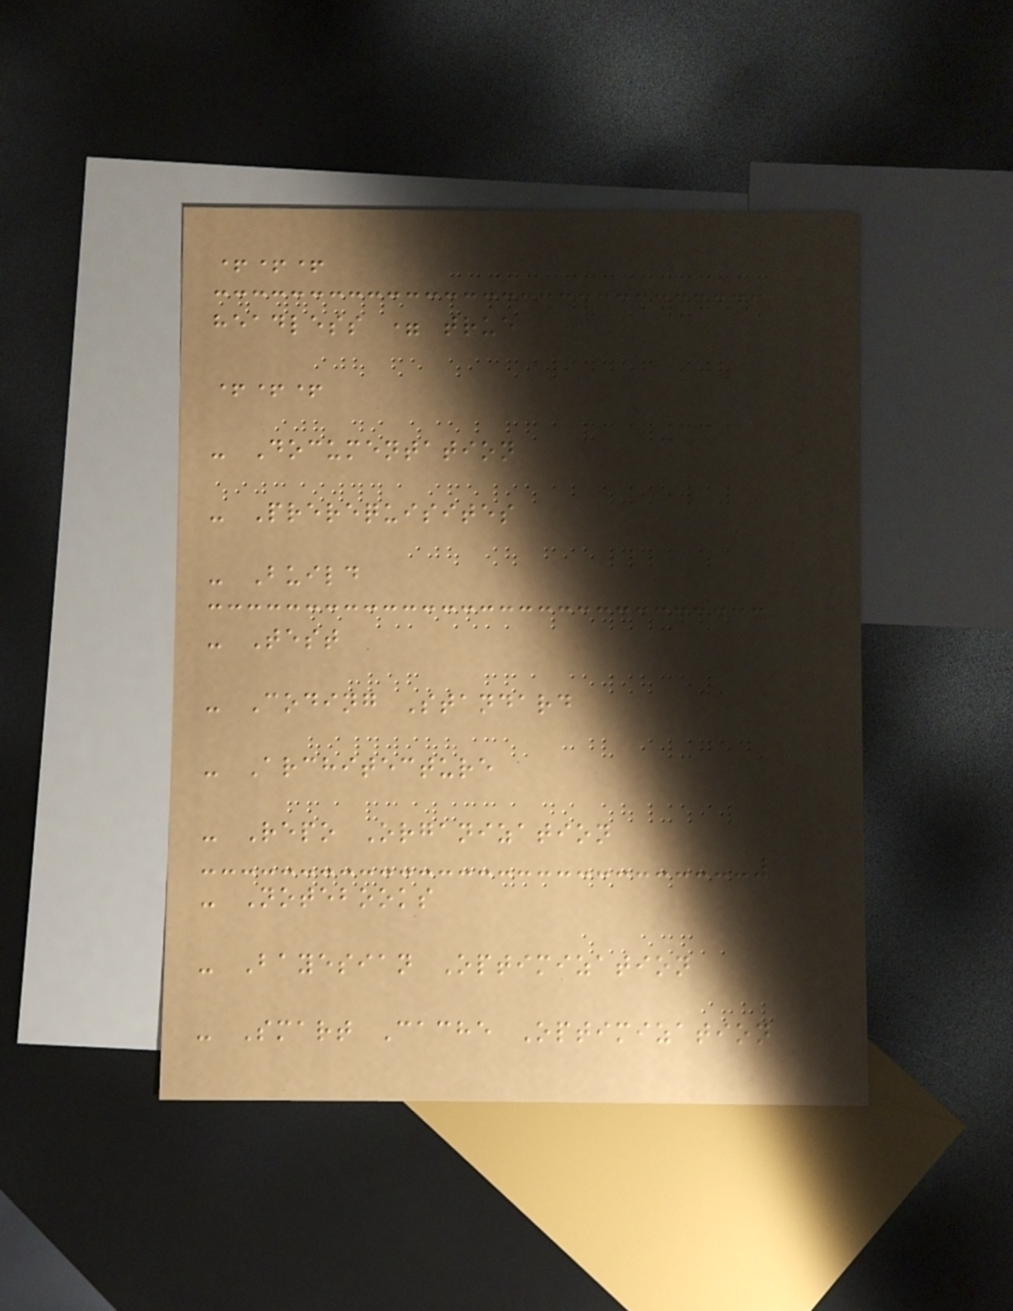+++
headless = true
+++
- Documentation
- Prerequisites
- Build
- Test
- Coding Standard
- Architecture
- Repo Organization
- Notebooks
- Bayesian Optimization
- Smart Cache Optimization
